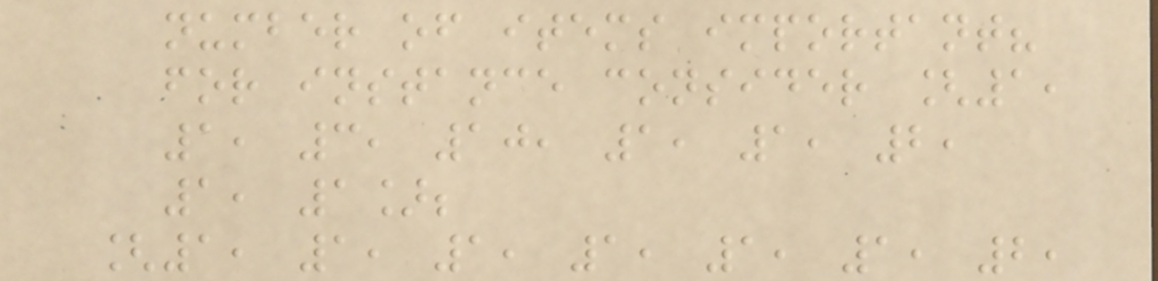number of items important?
for instance consider [1,
1, 3, 10, 1, 1, 2,
1, 1];
[1, 1, 1, 1, 1, 1, 2,
